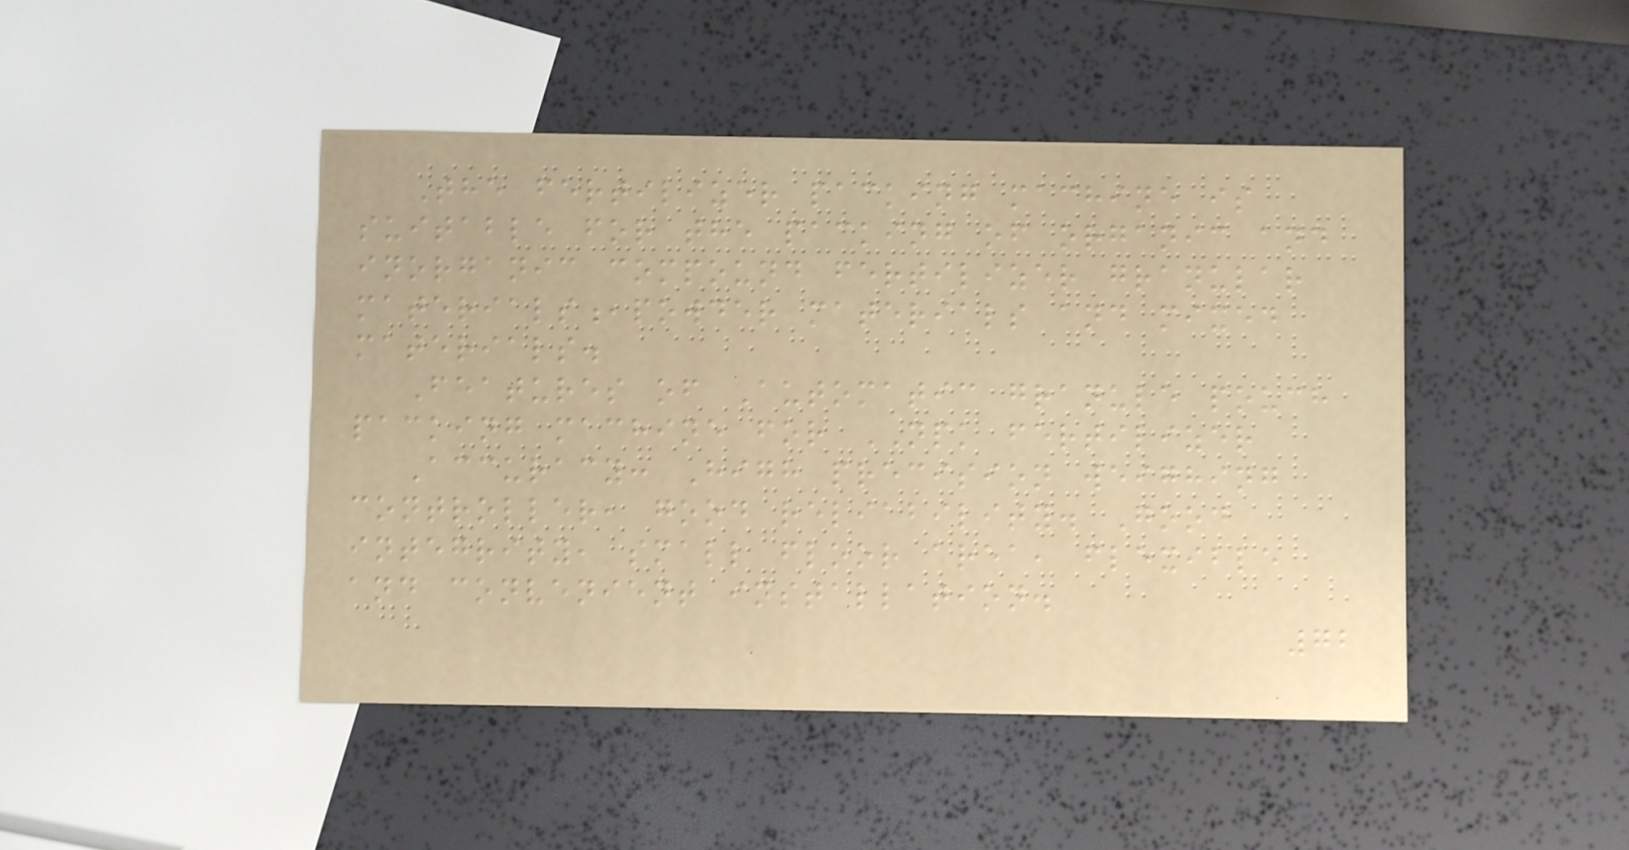The fertilizer packing machine is
suitable for the packing of organic and
inorganic compound fertilizer granular
materials,powder materials and mixed
materials.
Features of Automatic granule pouch
packing machine for NPK fertilizer
Accuracy: High precision weighing
controller, good reliability. Good
integrity, small floor area, flexible
and convenient installation.
72
